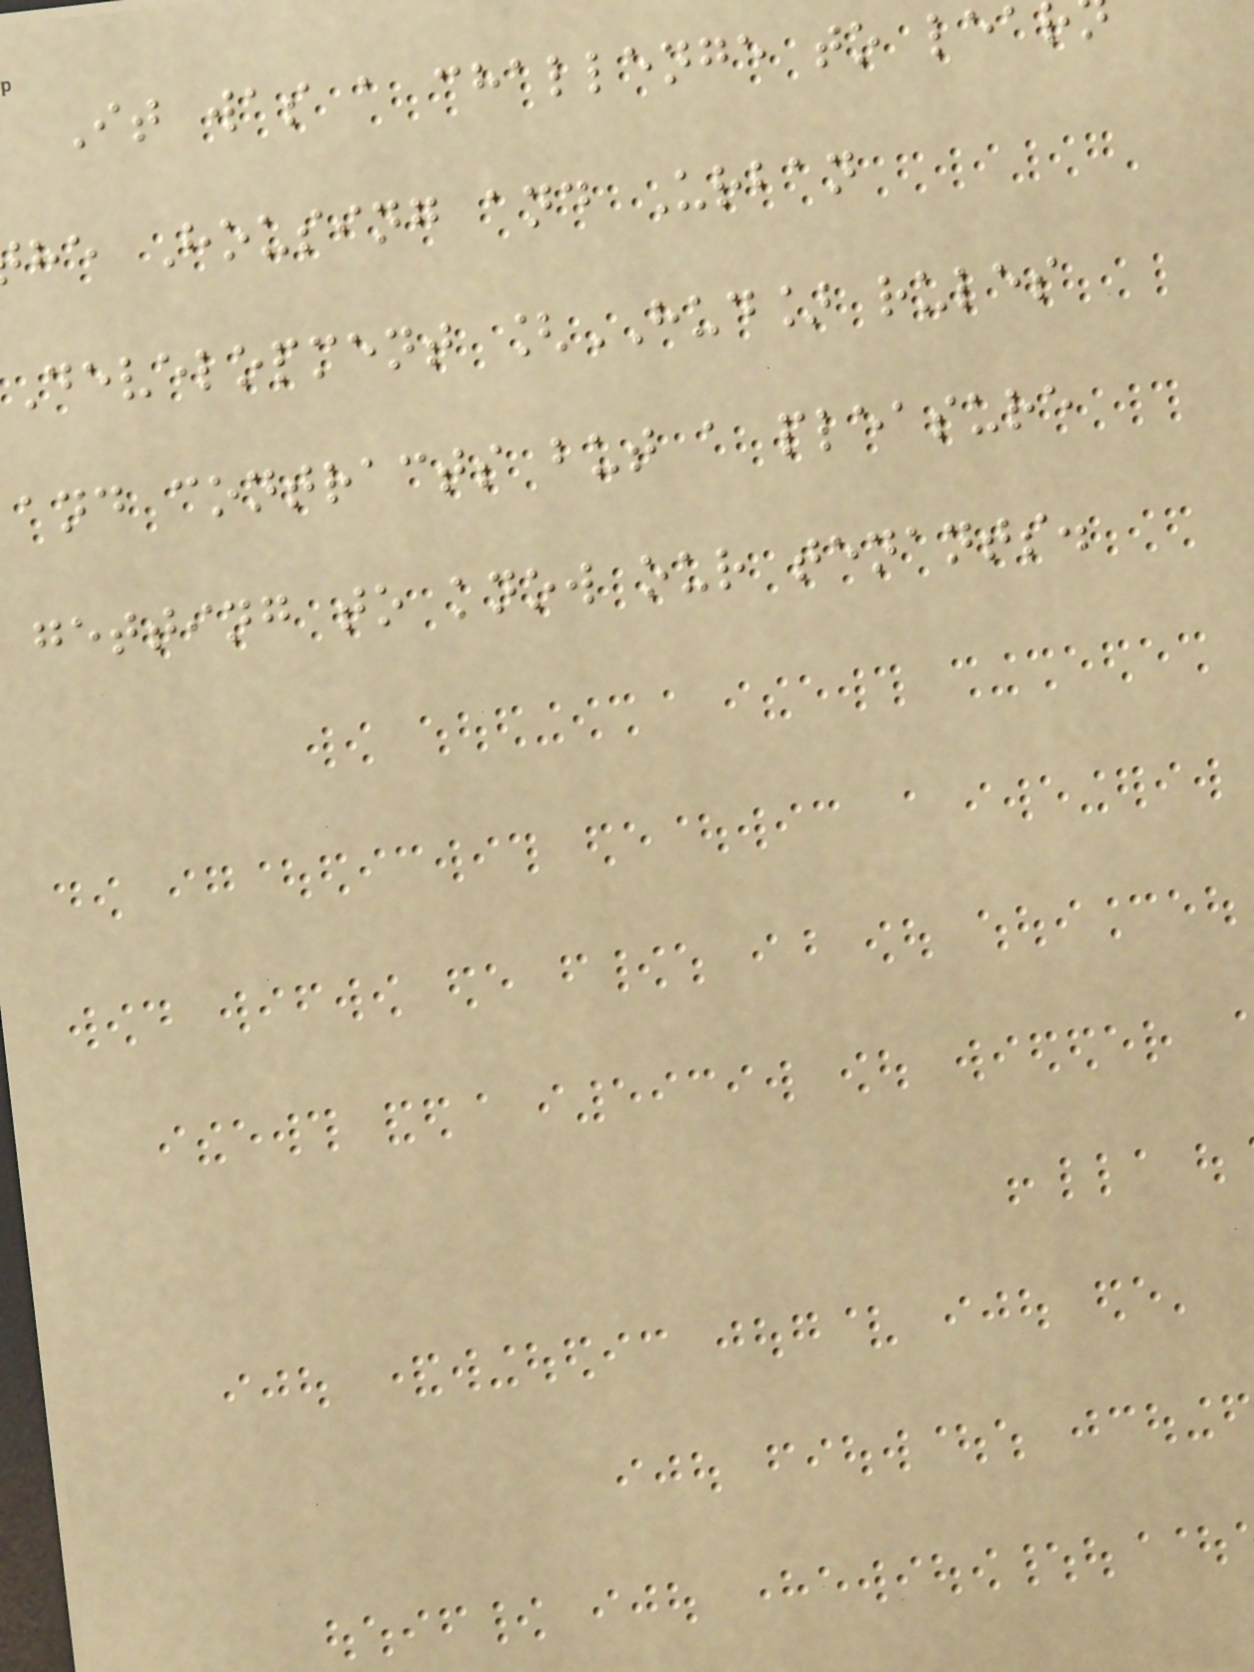It was a challenge to lea
he Housing and Urban
Development [HUD] rules
and contracts but a pleasure
getting to know our tenants.
